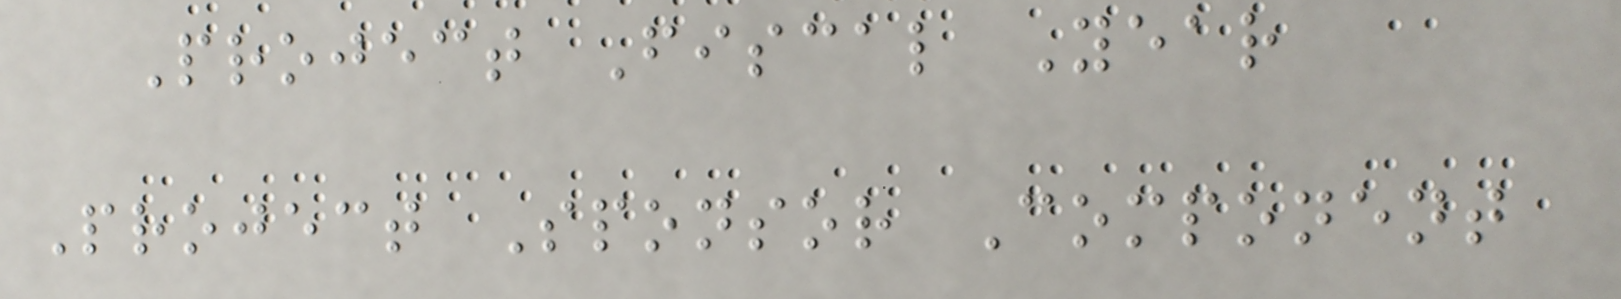Project Fiscal Year
Project Sponsor Component
